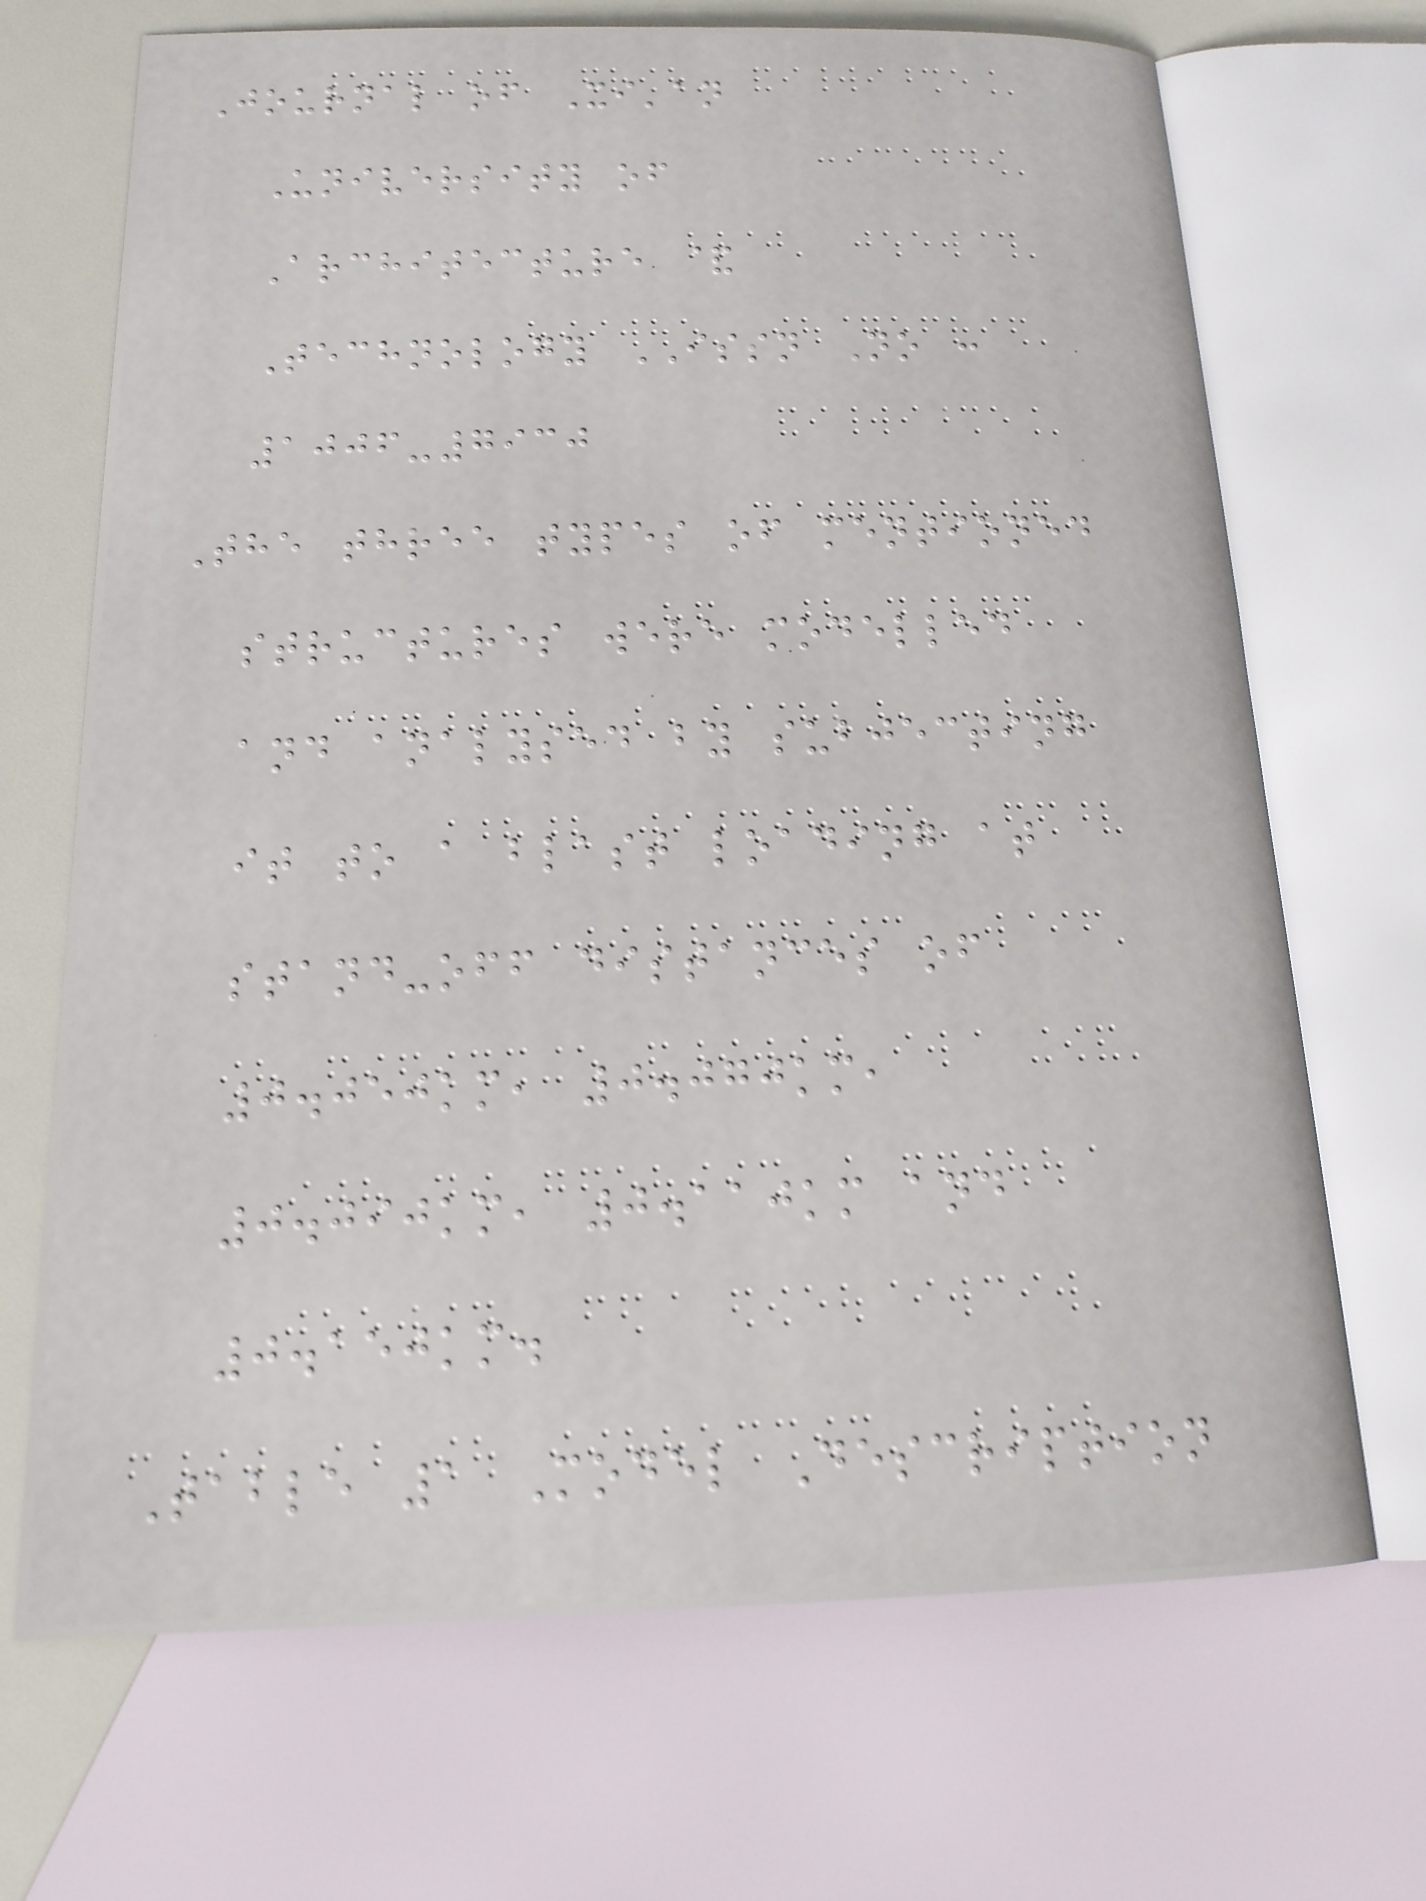Journal of Xi'an
University of
Architecture &
Technology ISSN No :
1006-7930
The three types of mentioned
structures were modelled
and analysed by subjecting
it to a blast loading at
stand-off distances of
0.050km, 0.070km,
0.090km, 0.110km and
0.150km.
Table 1 Model Description
